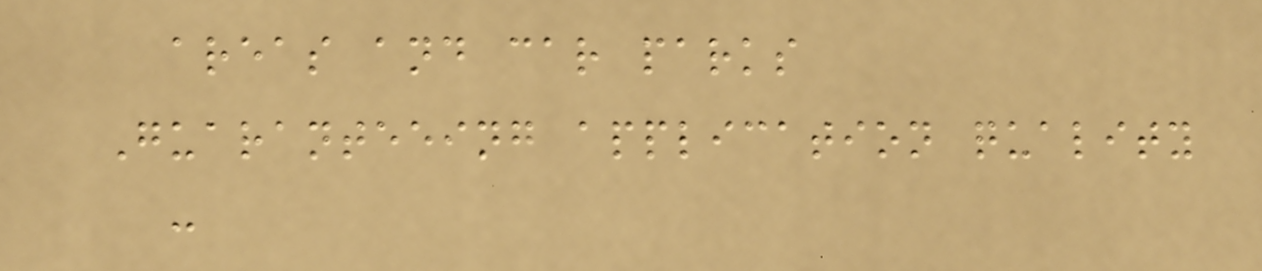areas and car parks
Guaranteeing application quality
:
